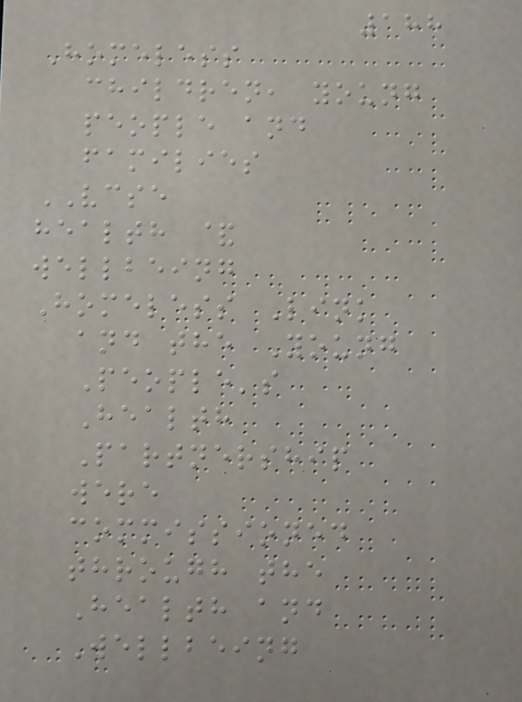188
Homeless
children, young
people and
families
VCSE
health &
wellbeing
Homeless Link
and the Young
People's
Health
Partnership
were
commissioned
through the
Health and
Wellbeing
